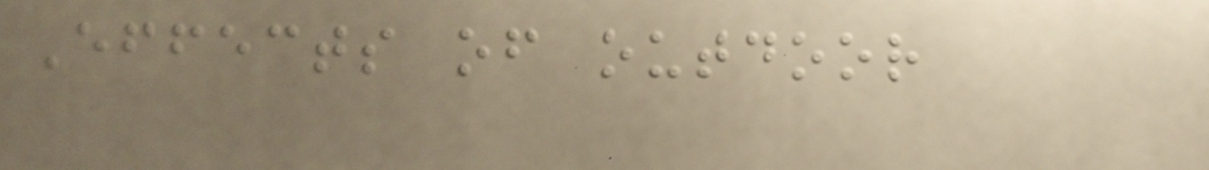Effects of outdoor
